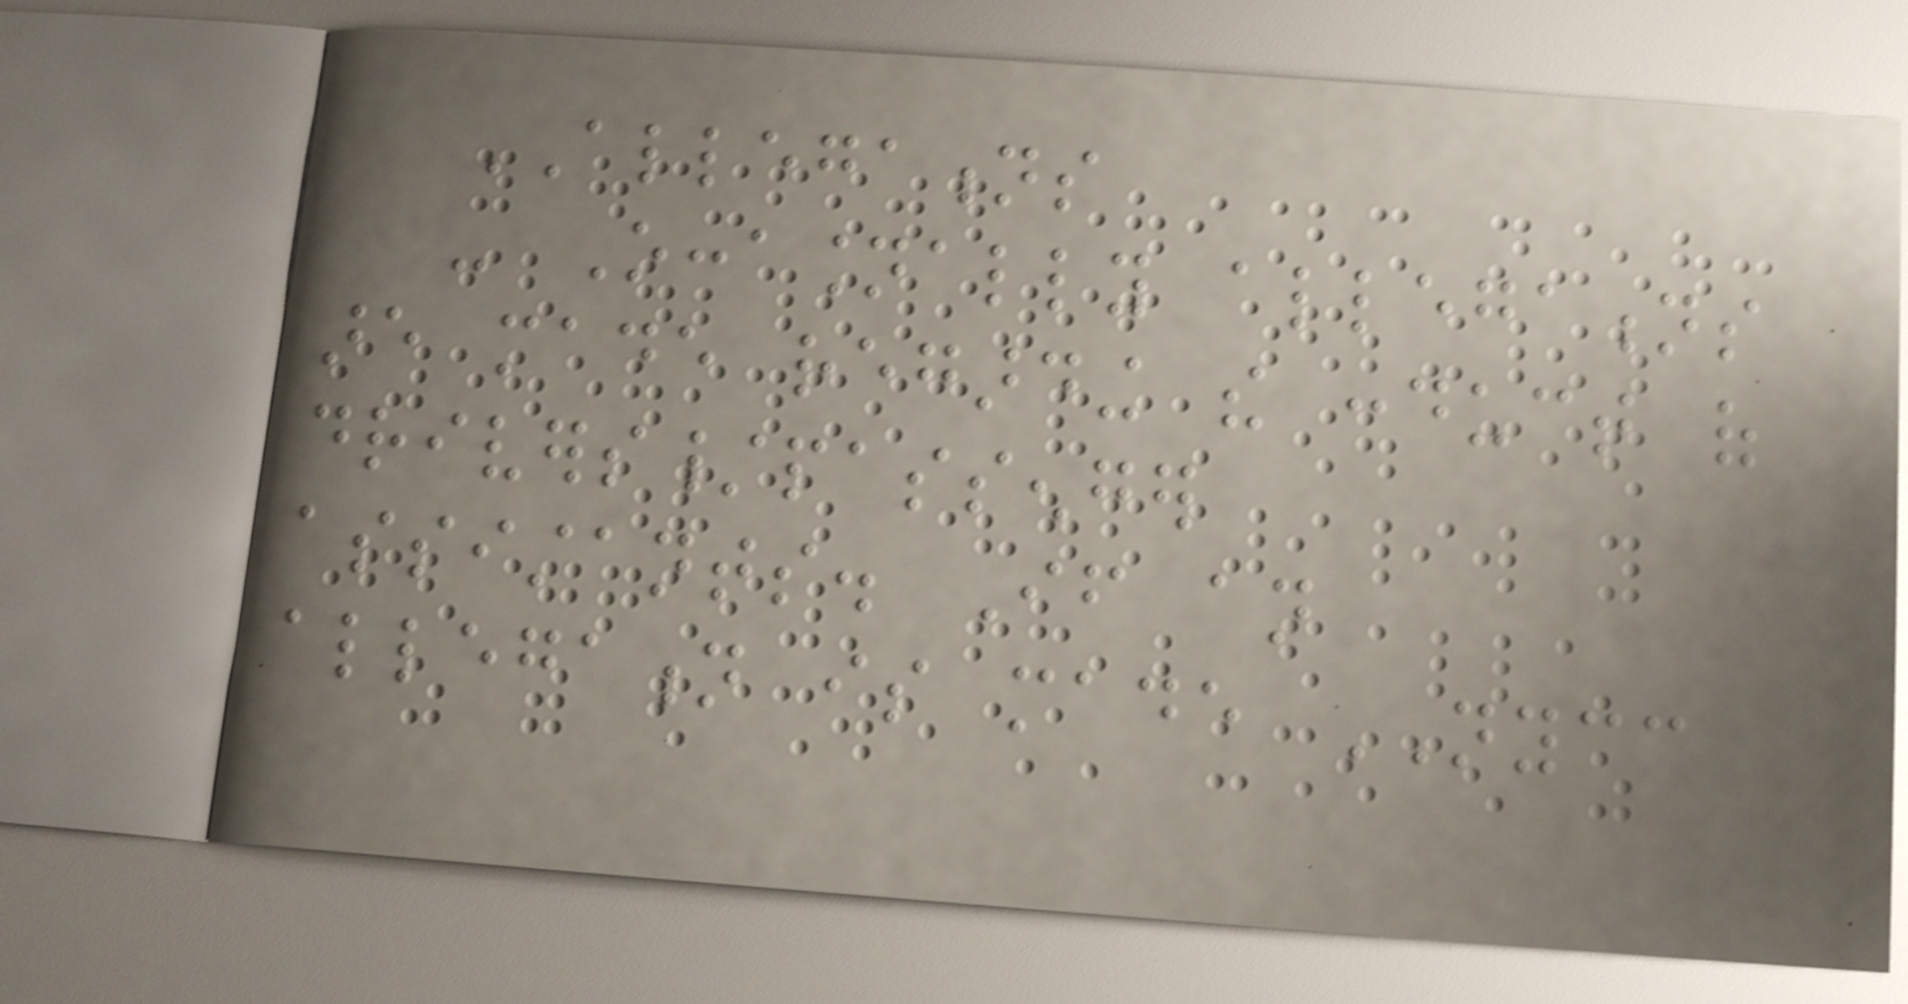ALLEGATIONS
- Occasionally allegations
are made regarding the conduct of
drivers/passenger
assistants. If an
allegation is made NYCC
